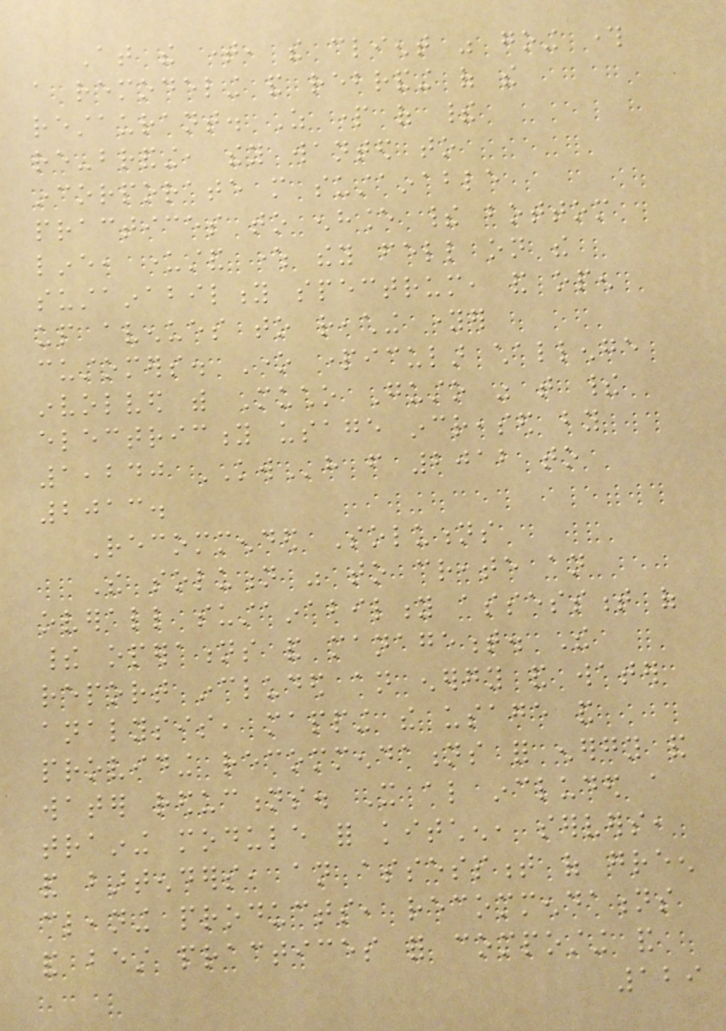At the time, the client was going through
a remodeling and rebranding of the
restaurant. As part of their
re-branding, they wanted to
incorporate more sustainable
practices to enhance their bottom
line, understand where they fell on the
sustainability spectrum, and open
up avenues to reaching younger
customers. One particular challenge
involved with Mucho Gusto was that their
electricity usage increased by
1,240 KWh from 2012 to
2013.
Recommended Solutions
The solution was to create an
overall sustainability assessment of
their operations and management. The
report included an energy and water
analysis, mapping the usage and
providing recommendations for energy and
water reductions. It also included a
training module for kitchen, servers,
and bartenders, an assessment of green
cleaning products, recommendations
and best practices for composting and
129
